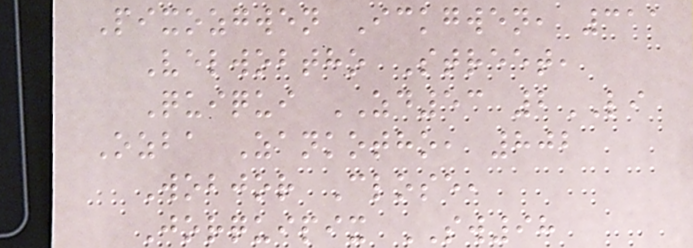Pixozgwen Ickgwen, 311
Velwobtho Street,
Quiqui ZD53 2LI
Ozba Zankotho, 802
Wobjor Close,
Jorquipix SW98
